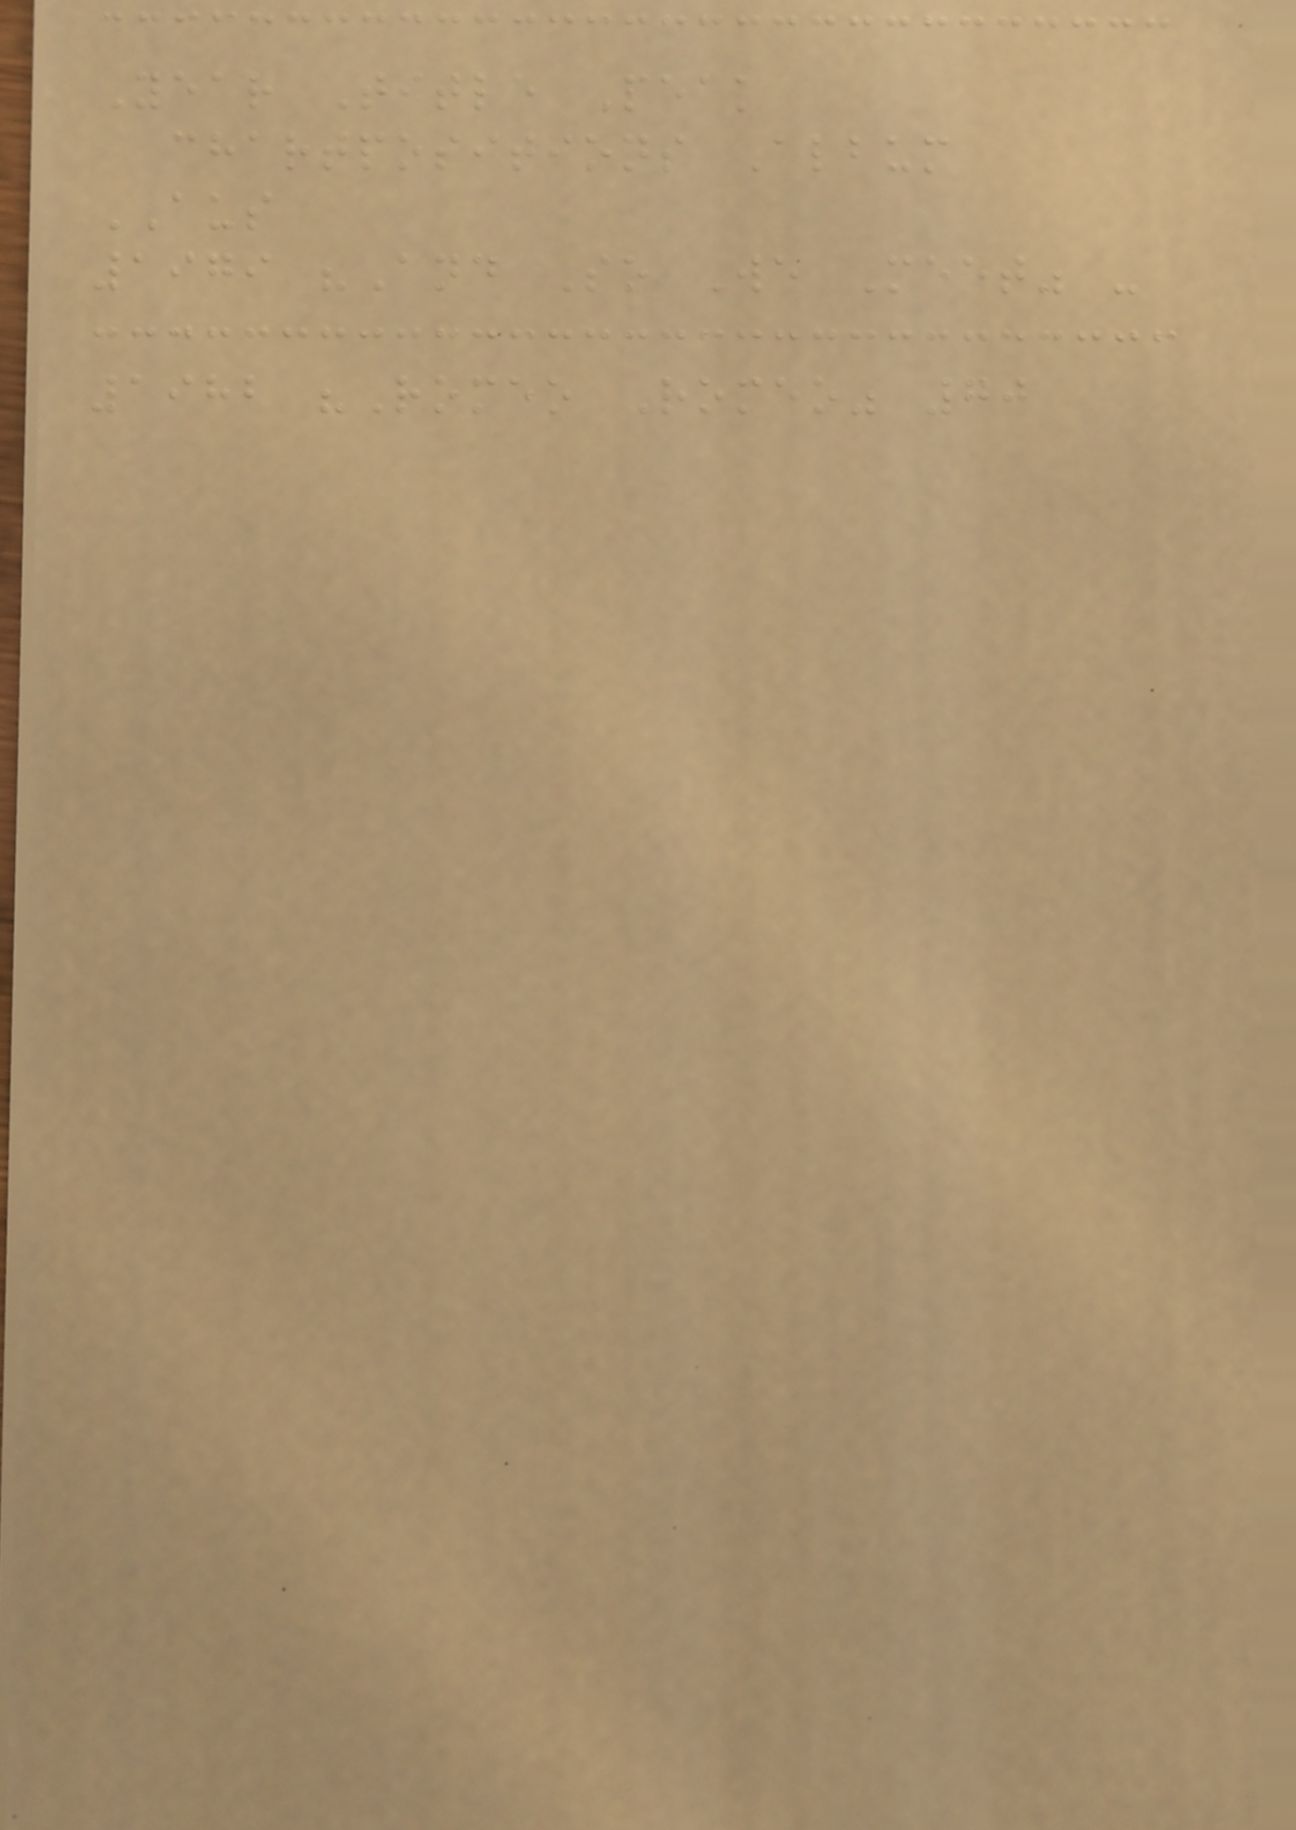Year Title Peak
chartpositions Album
AUS
1979 "And So We Meet" -
1982 "Romeo Romeo" 70
